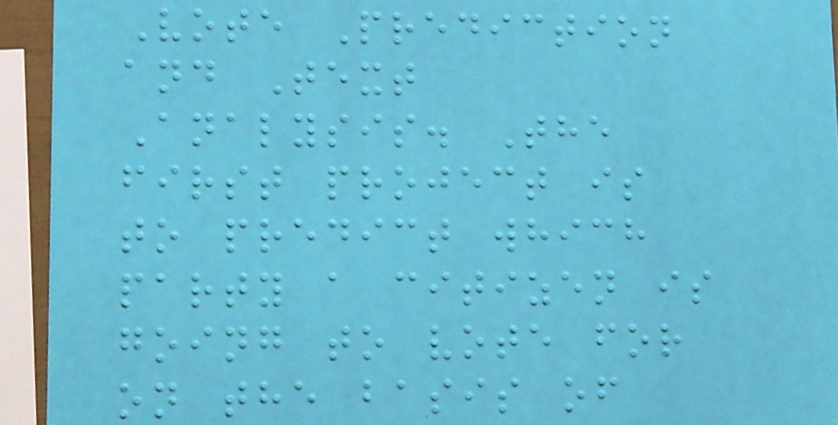Vote Prediction
and Text
Analysis. The
first project is
to predict which
party a citizen is
going to vote for
on the basis of
